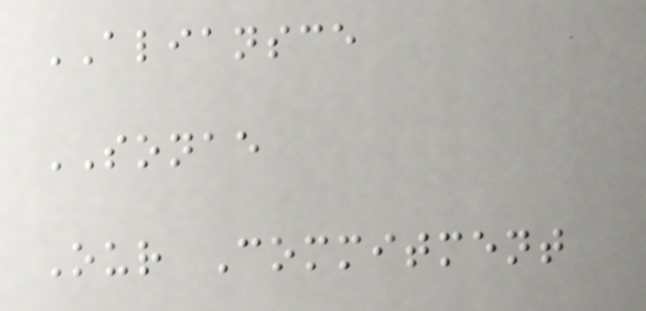ALIANSCE
SONAE
Our Commitment
